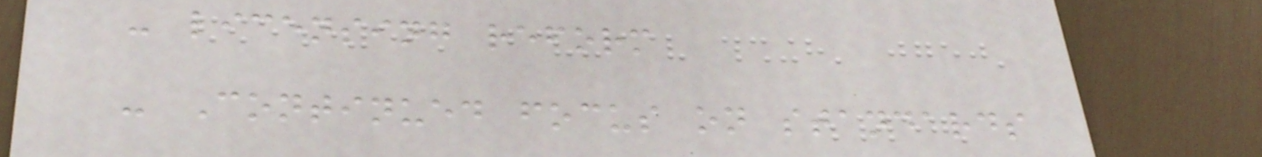- licensing reform
- Continued focus on standards
